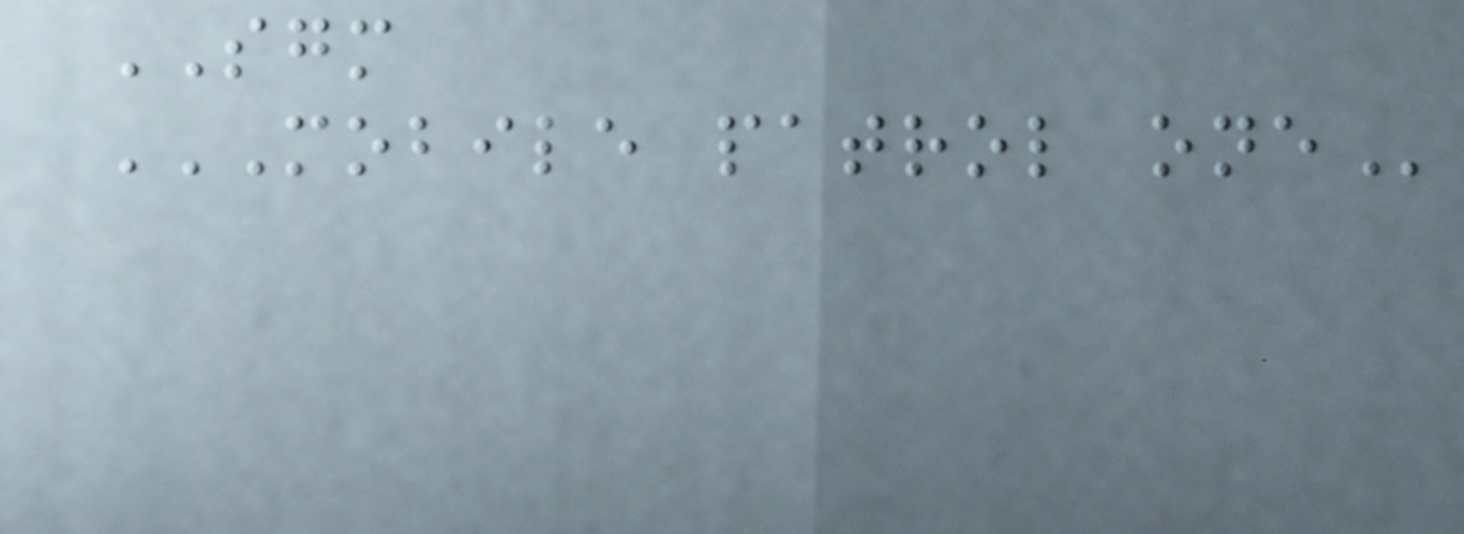SGM
MOBILE PATROL ONE
